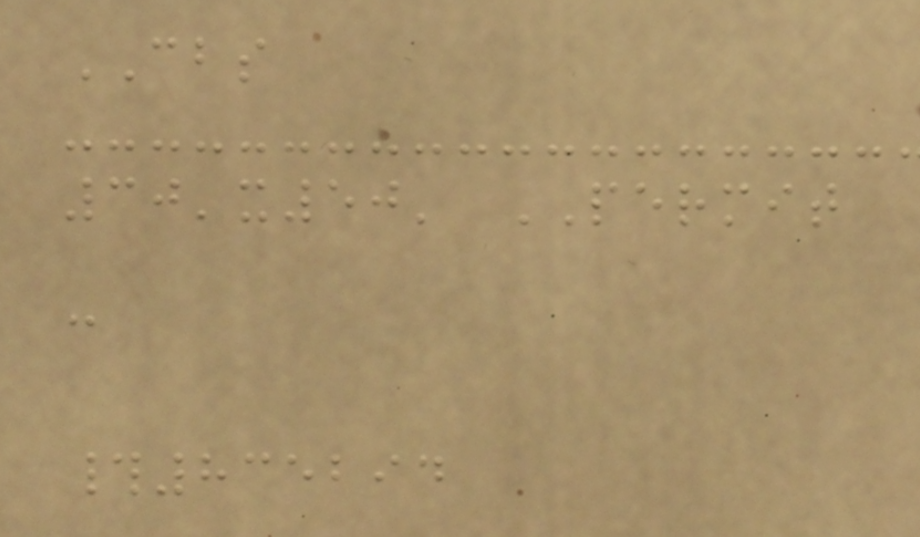CBS
30'x50' PERMIT
c
#835294
